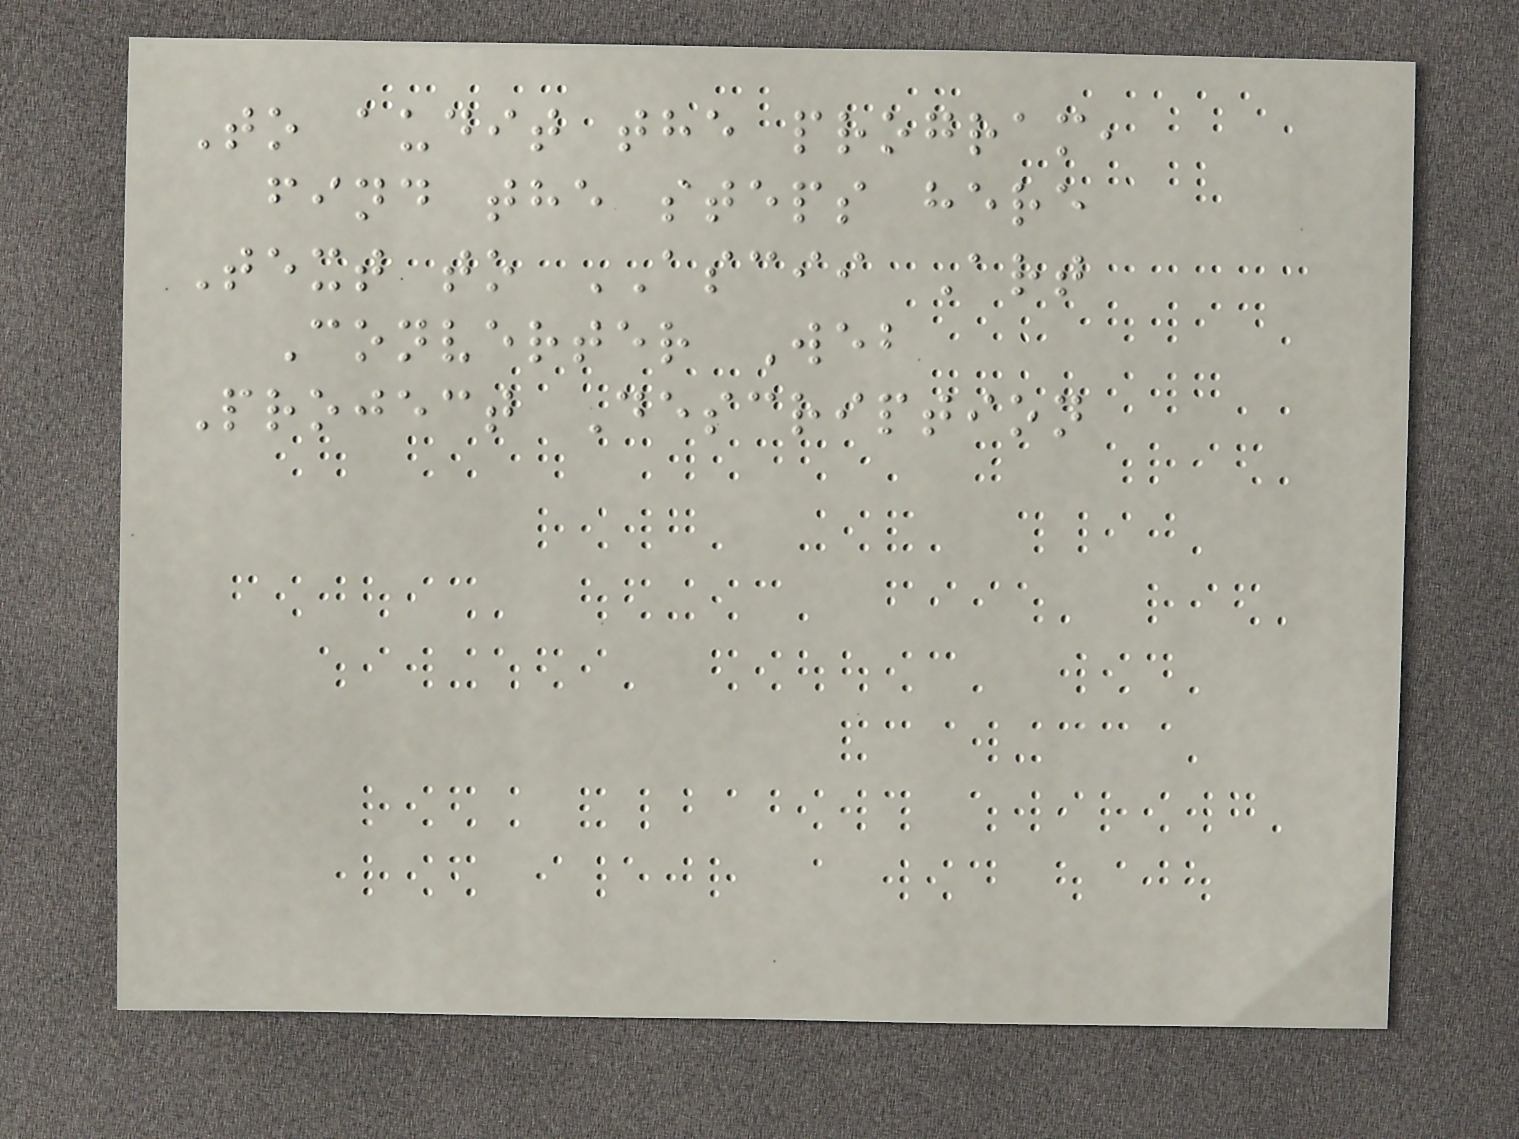To audit the program,
find the steps here
Text to ASCII Art
Converter Web
Project Description
